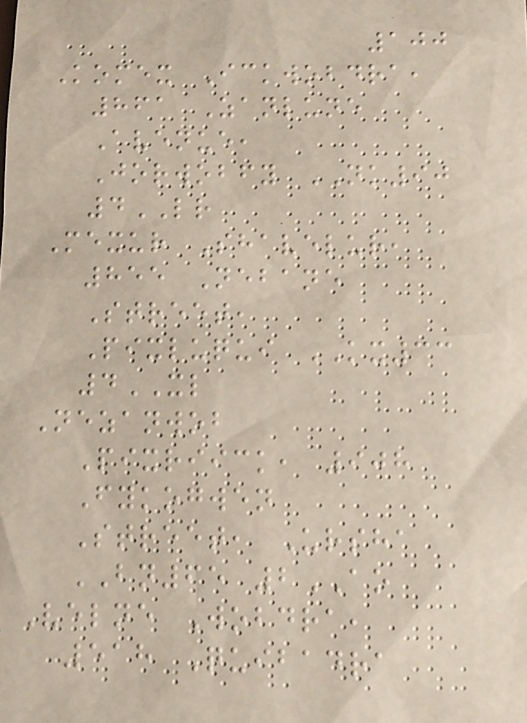100
Komex Ickwobdra,
861 Zanlune
Avenue,
Jorwobfy NK90
4LR
Mexur Shavelur,
855 Nebane
Street,
Pixluqui KX33
4XL
Nezanwob
Pixriick, 908
Fykogwen
Street, Ursha
BN65 2AO
Velne Wobdra,
518 Quibadra
